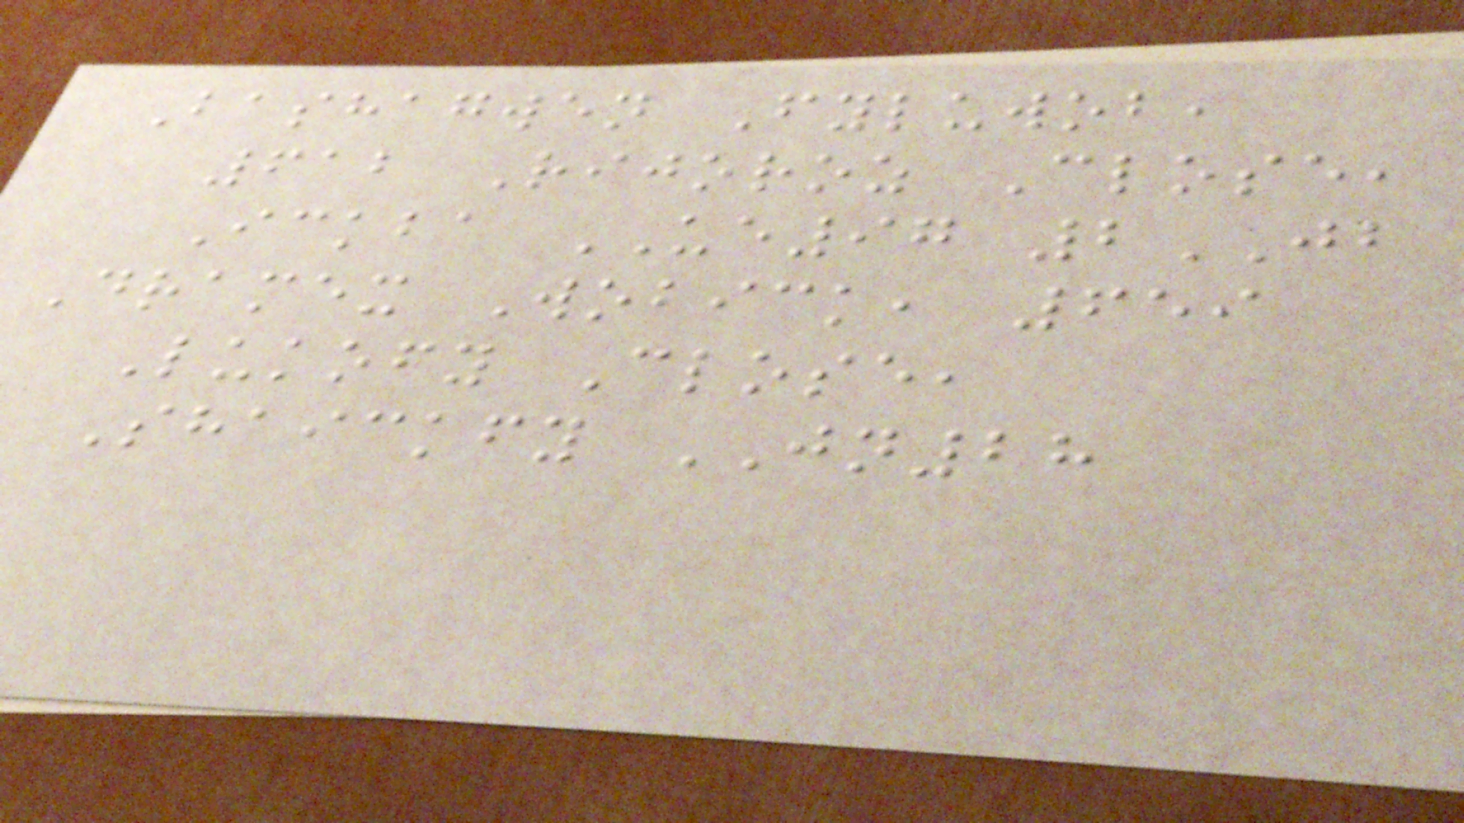Bashagwen Fyluwob,
612 Rijoroz Close,
Ickba UE97 2JB
Dramex Wobick, 659
Lukofy Close,
Shaickfy JN28
